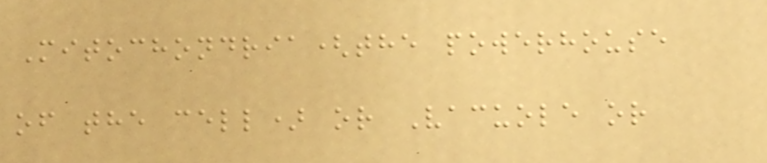Mitochondria(the powerhouse
of the cell) or Vacuole or
